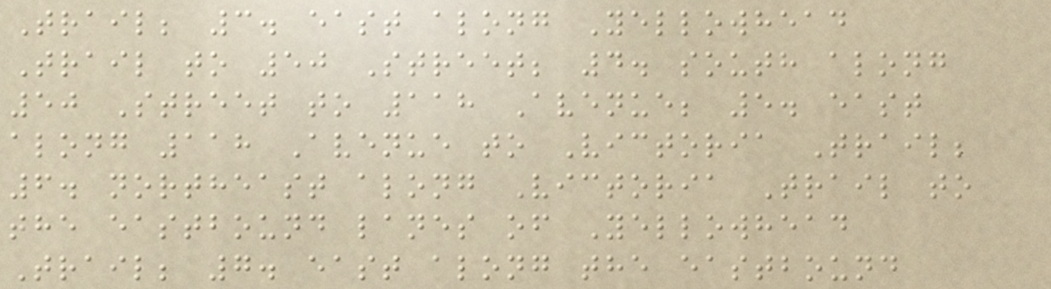Trail; 3. east along Yellowhead
Trail to 50 Street; 4. south along
50 Street to 118 Avenue; 5. east
along 118 Avenue to Victoria Trail;
6. northeast along Victoria Trail to
the eastbound lanes of Yellowhead
Trail; 7. east along the eastbound
